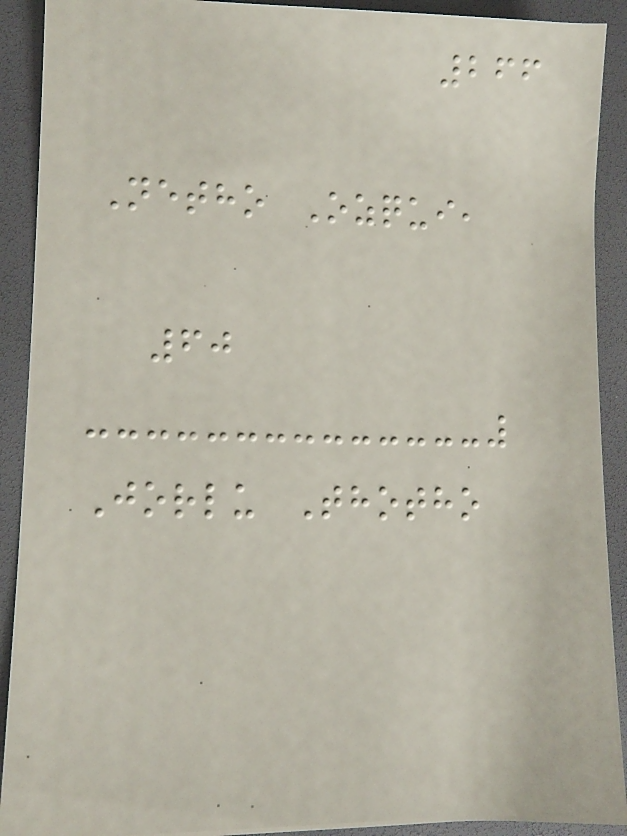266
Netho Ozqui,
60
Jorlu Thotho
